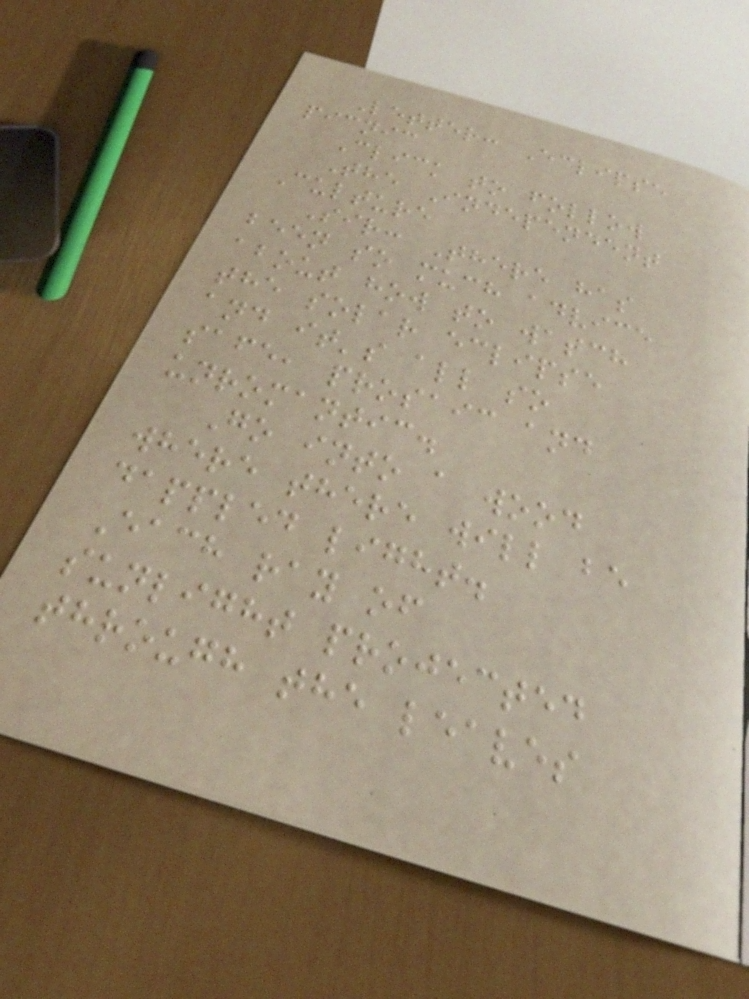Letter: Eclipse
picnic
Click to follow
The Independent
Culture
Sir: There has
been so much advice
about how to watch
the solar eclipse
and it's all so
safe, prosaic and
unromantic.
Go into a wood
where there will be
dappled light.
Each ray of
sunlight projected
through the leaves
